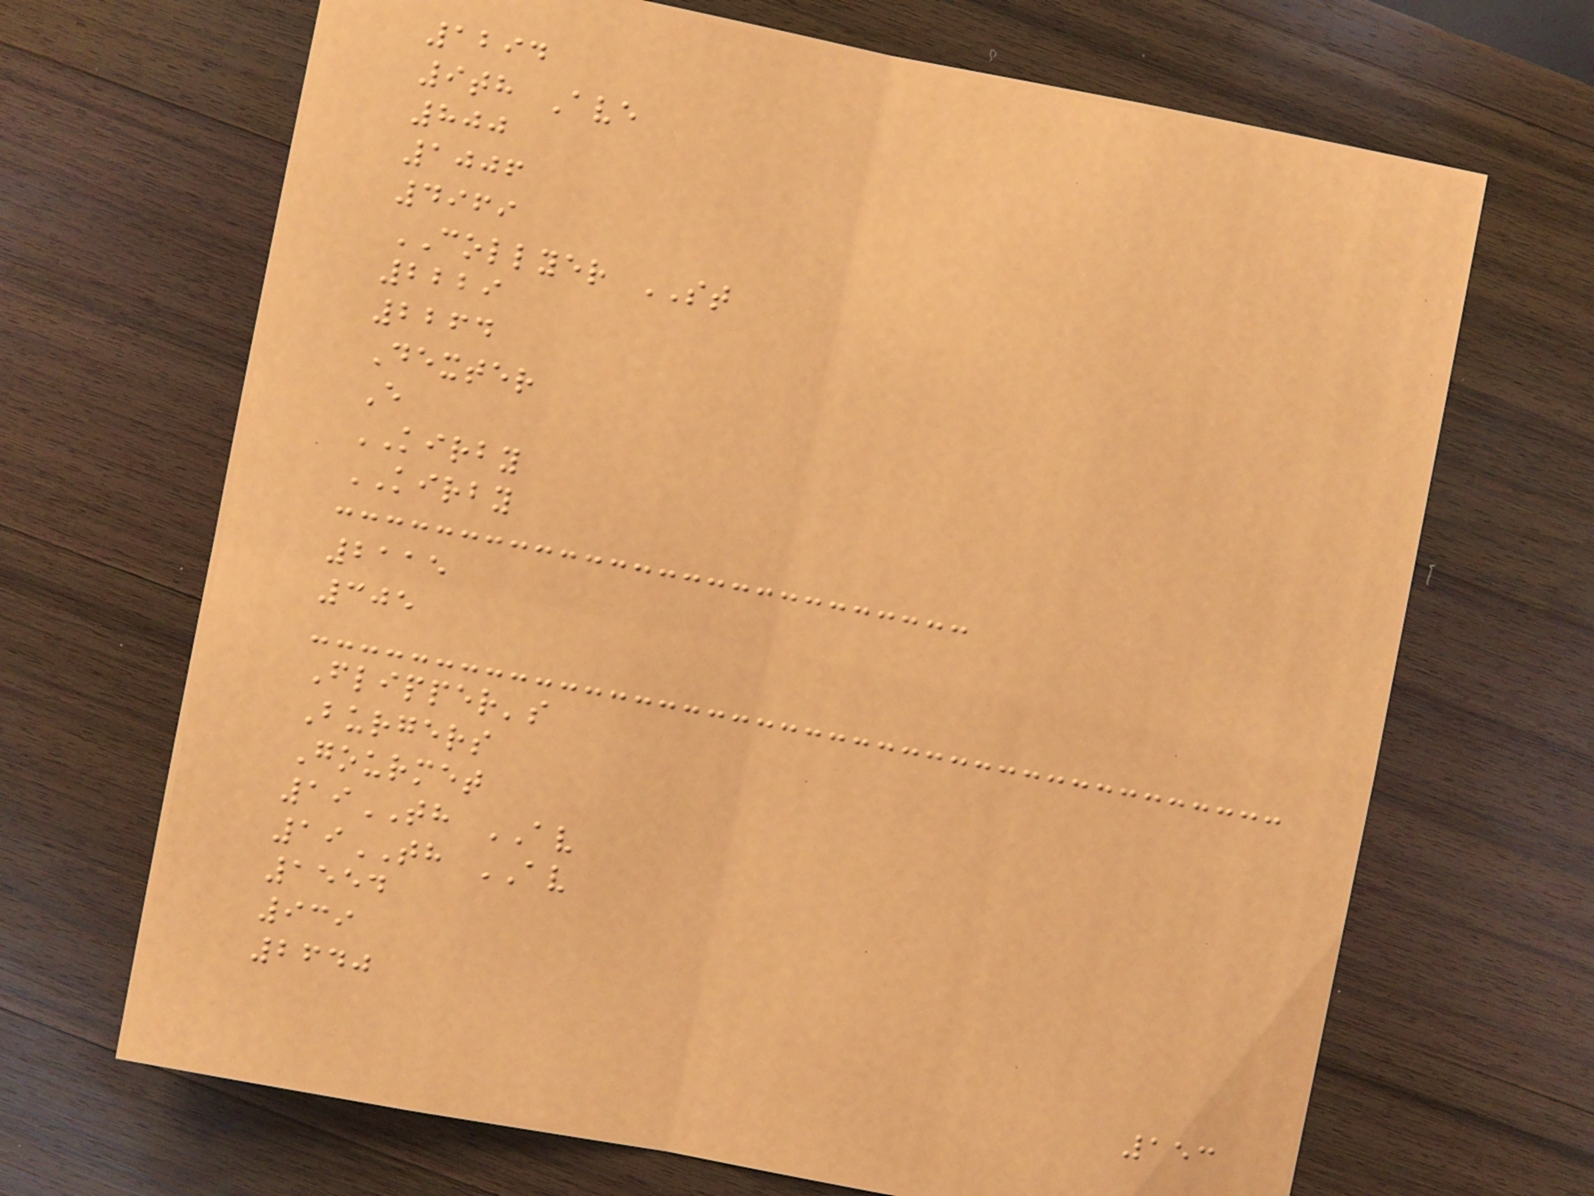1294
9th Ave
800
1006
4969
COLLYER ST
2229
2264
Dexter
E
KIRBY
KIRBY
2115
305
Flipper's
Burgers
Gourmet
19TH AV
19TH AV
1554
939
2640
153
